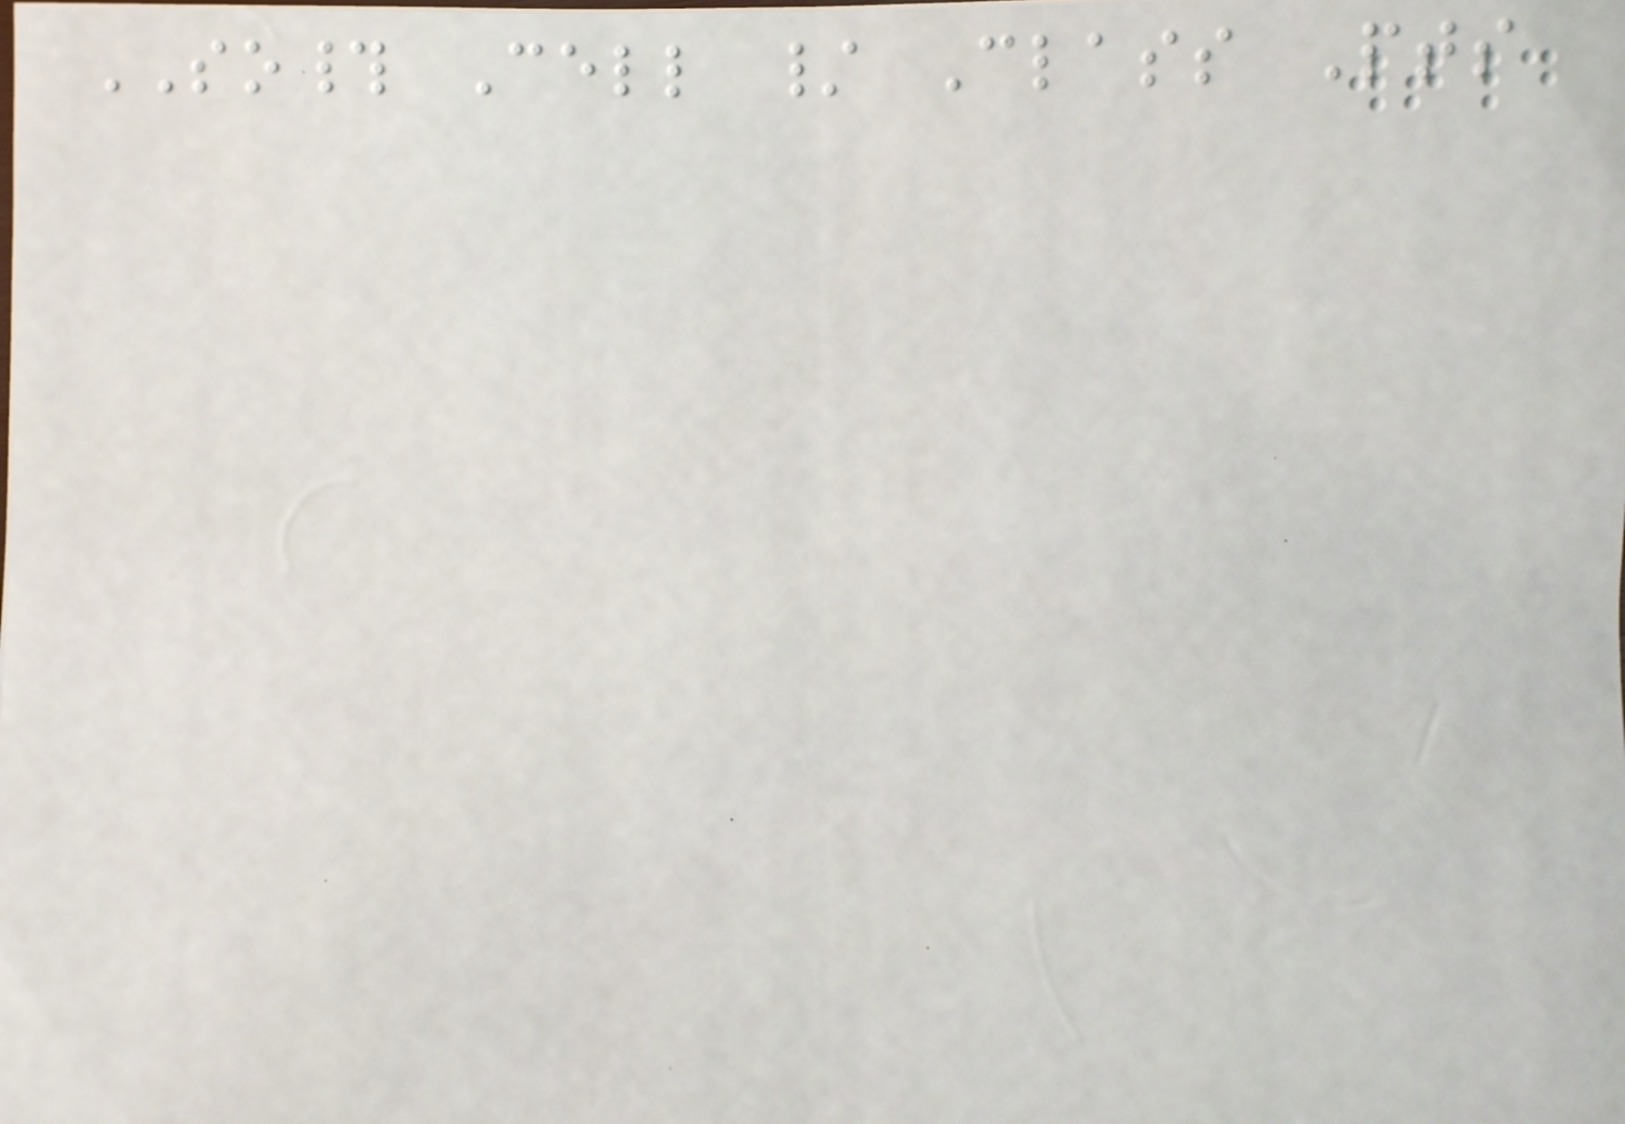SO# Cell / Class Pts
